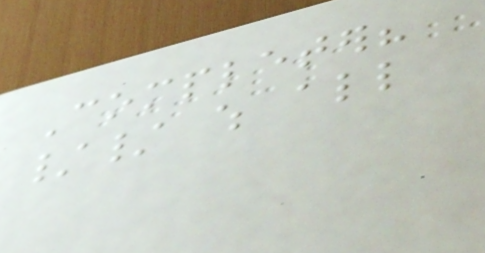Completer?
// which all
